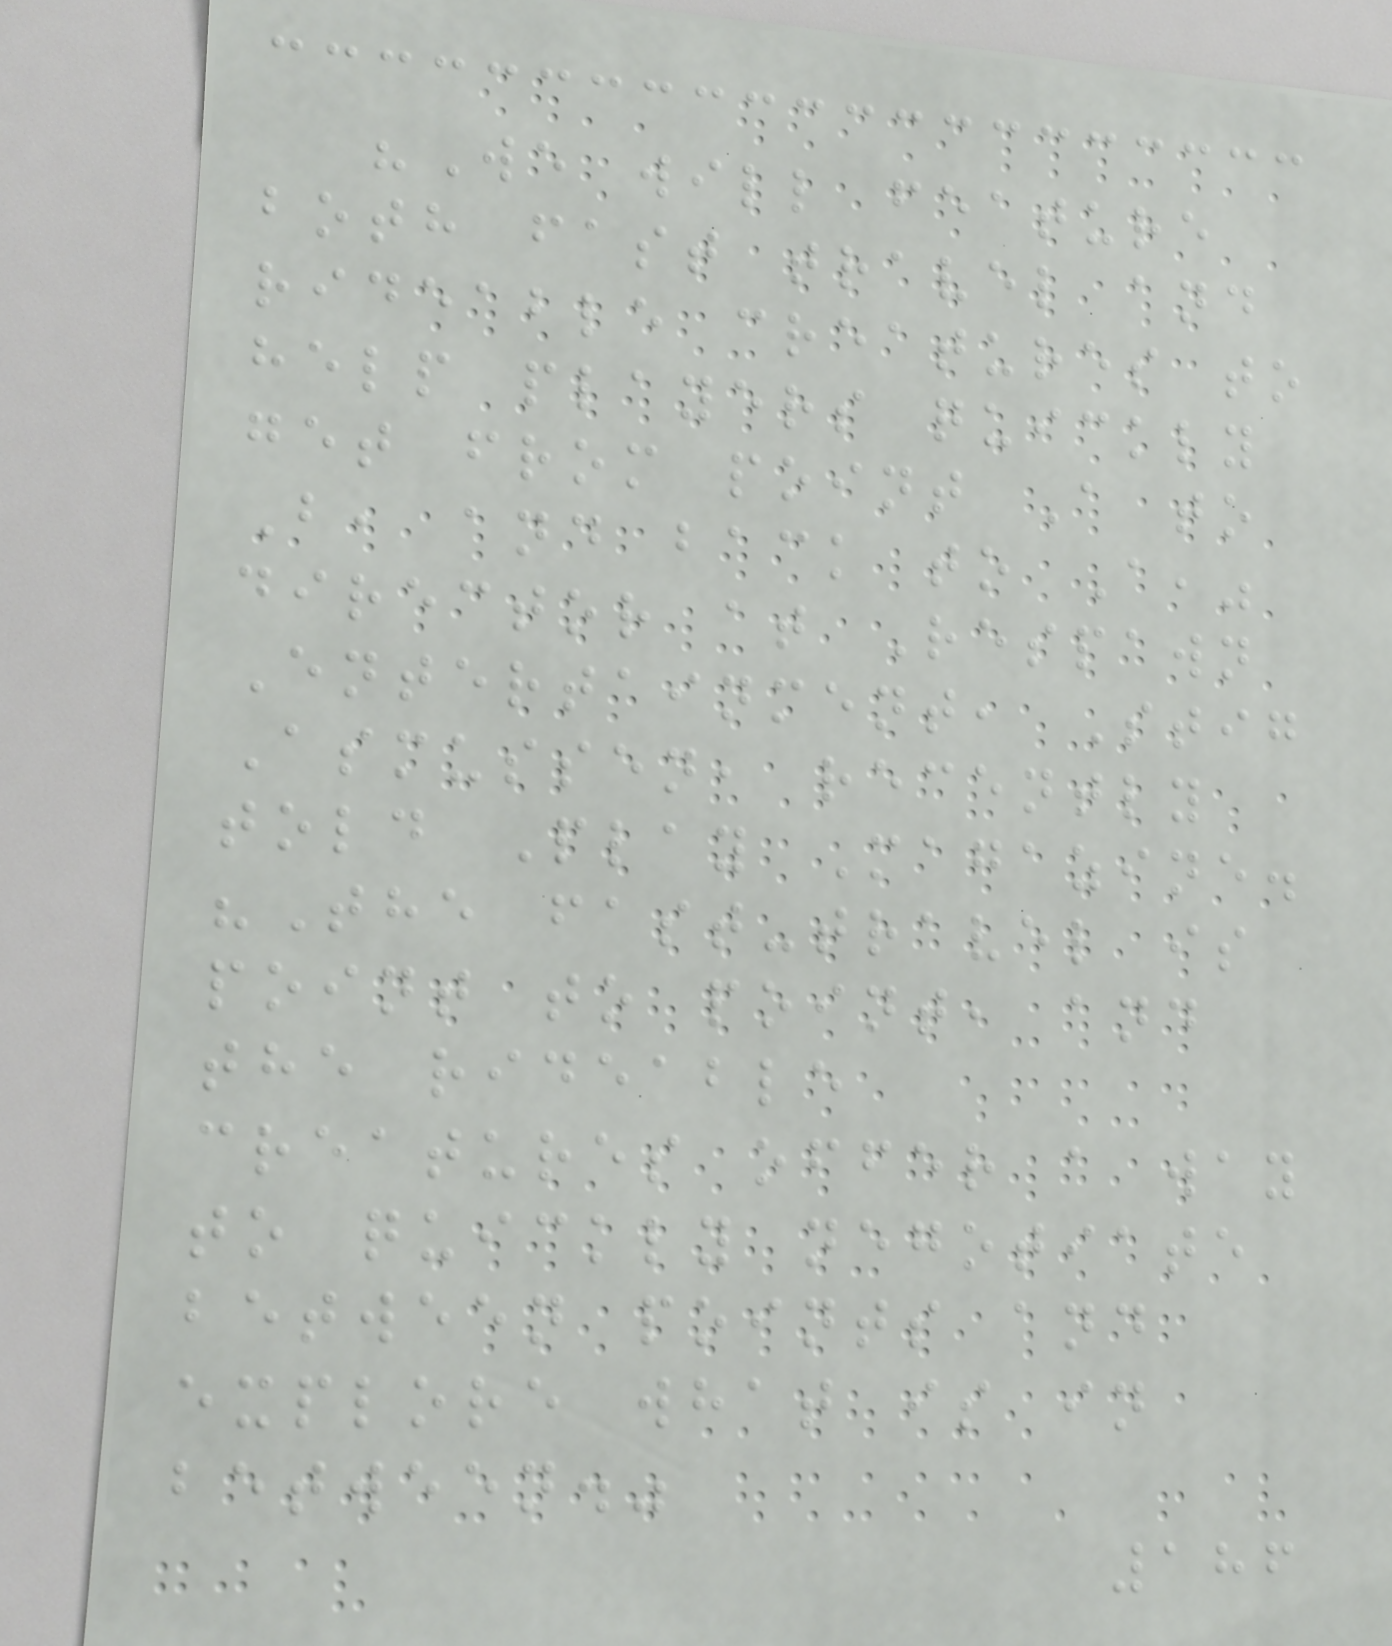"We will feature
both fast travel and
rideable creatures to
help players quickly
get from point A to
B, and back to A,"
director at Respawn
Entertainment, Stig
Asmussen, recently
told Play Magazine.
"The fast-travel is
point to point, and
the rideable
creatures offer a way
to quickly negotiate
between points and
explore what is in
between."
186
